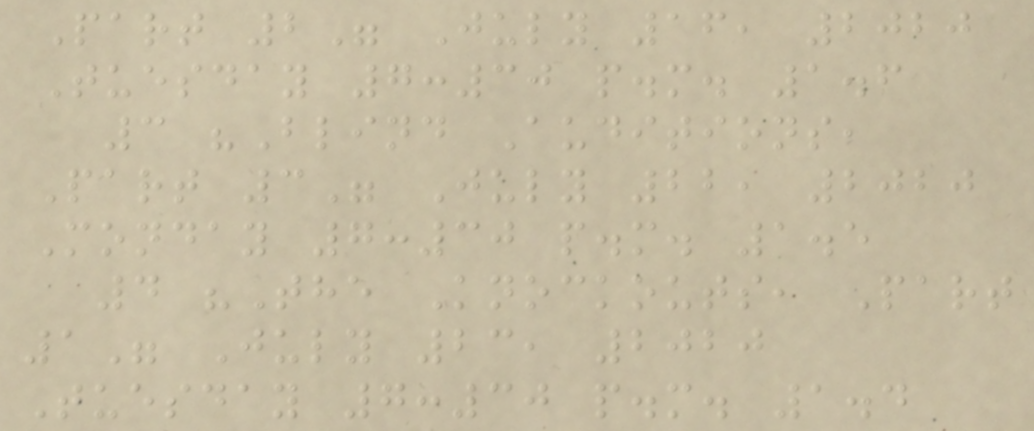Part 2" July 16, 2020
Tuesday 7:30 p.m. 1.6
3 "Blind Auditions,
Part 3" July 22, 2020
Monday 7:30 p.m. 1.5
4 "The Knockouts, Part
1" July 23, 2020
Tuesday 7:30 p.m. 1.4
